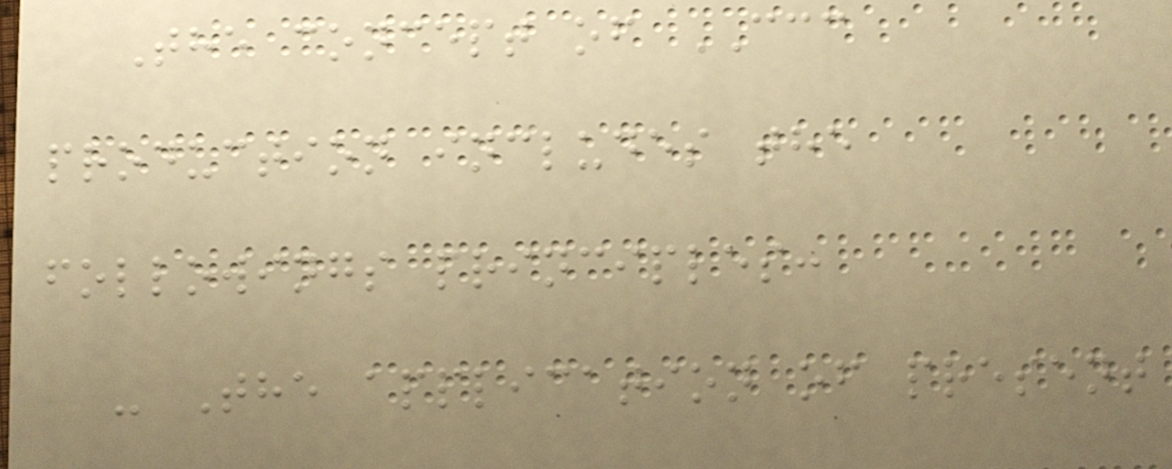The concept of CCC
production includes the
followings principles:
- The application of present
